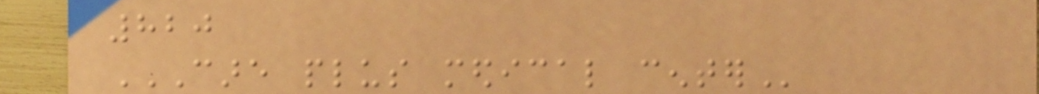820
CARE PLUS MEDICAL CENTER
